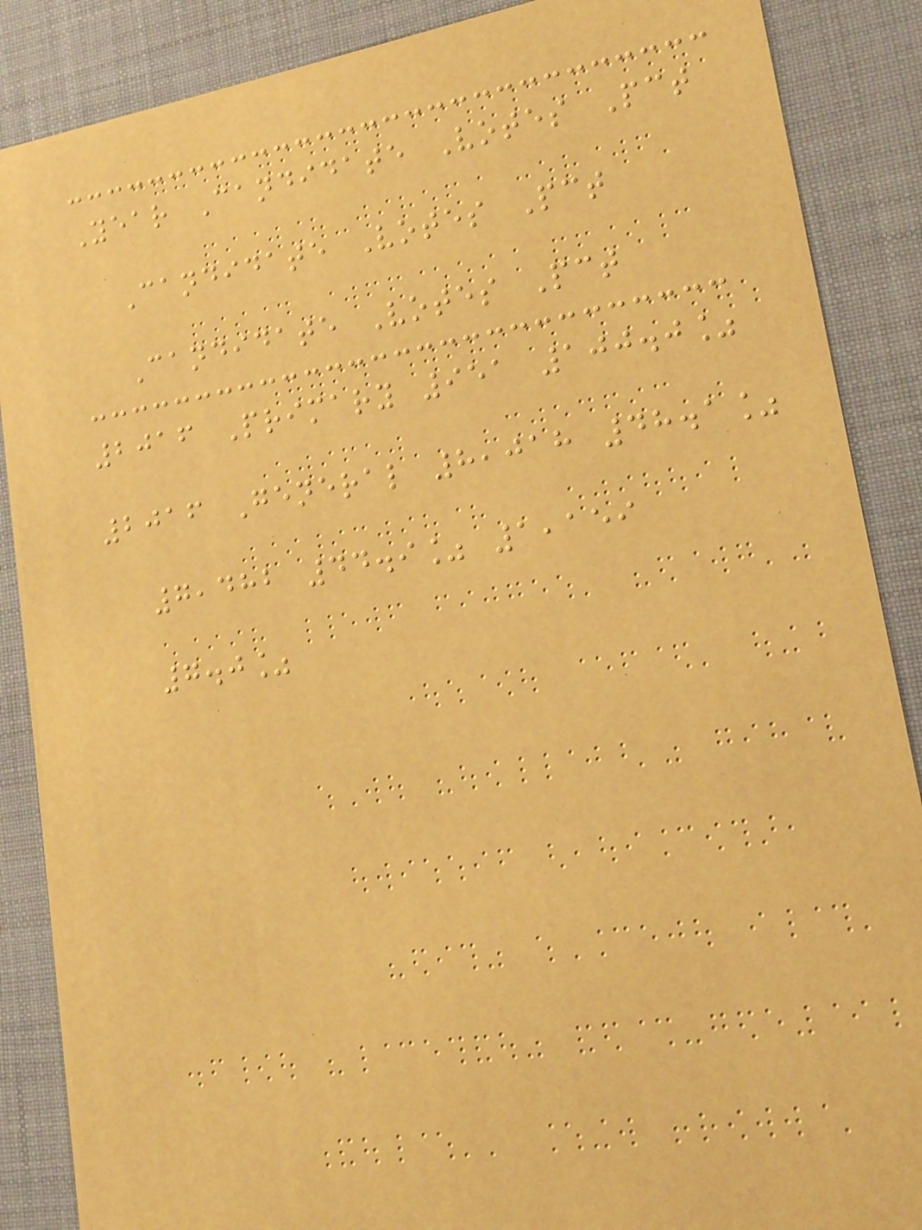Year Candidate Votes Pct
Candidate Votes Pct
Candidate Votes Pct
2016 Primary 951 100.0%
2016 General 8,018 48.1%
7,482 44.9% 1,159
7.0%
